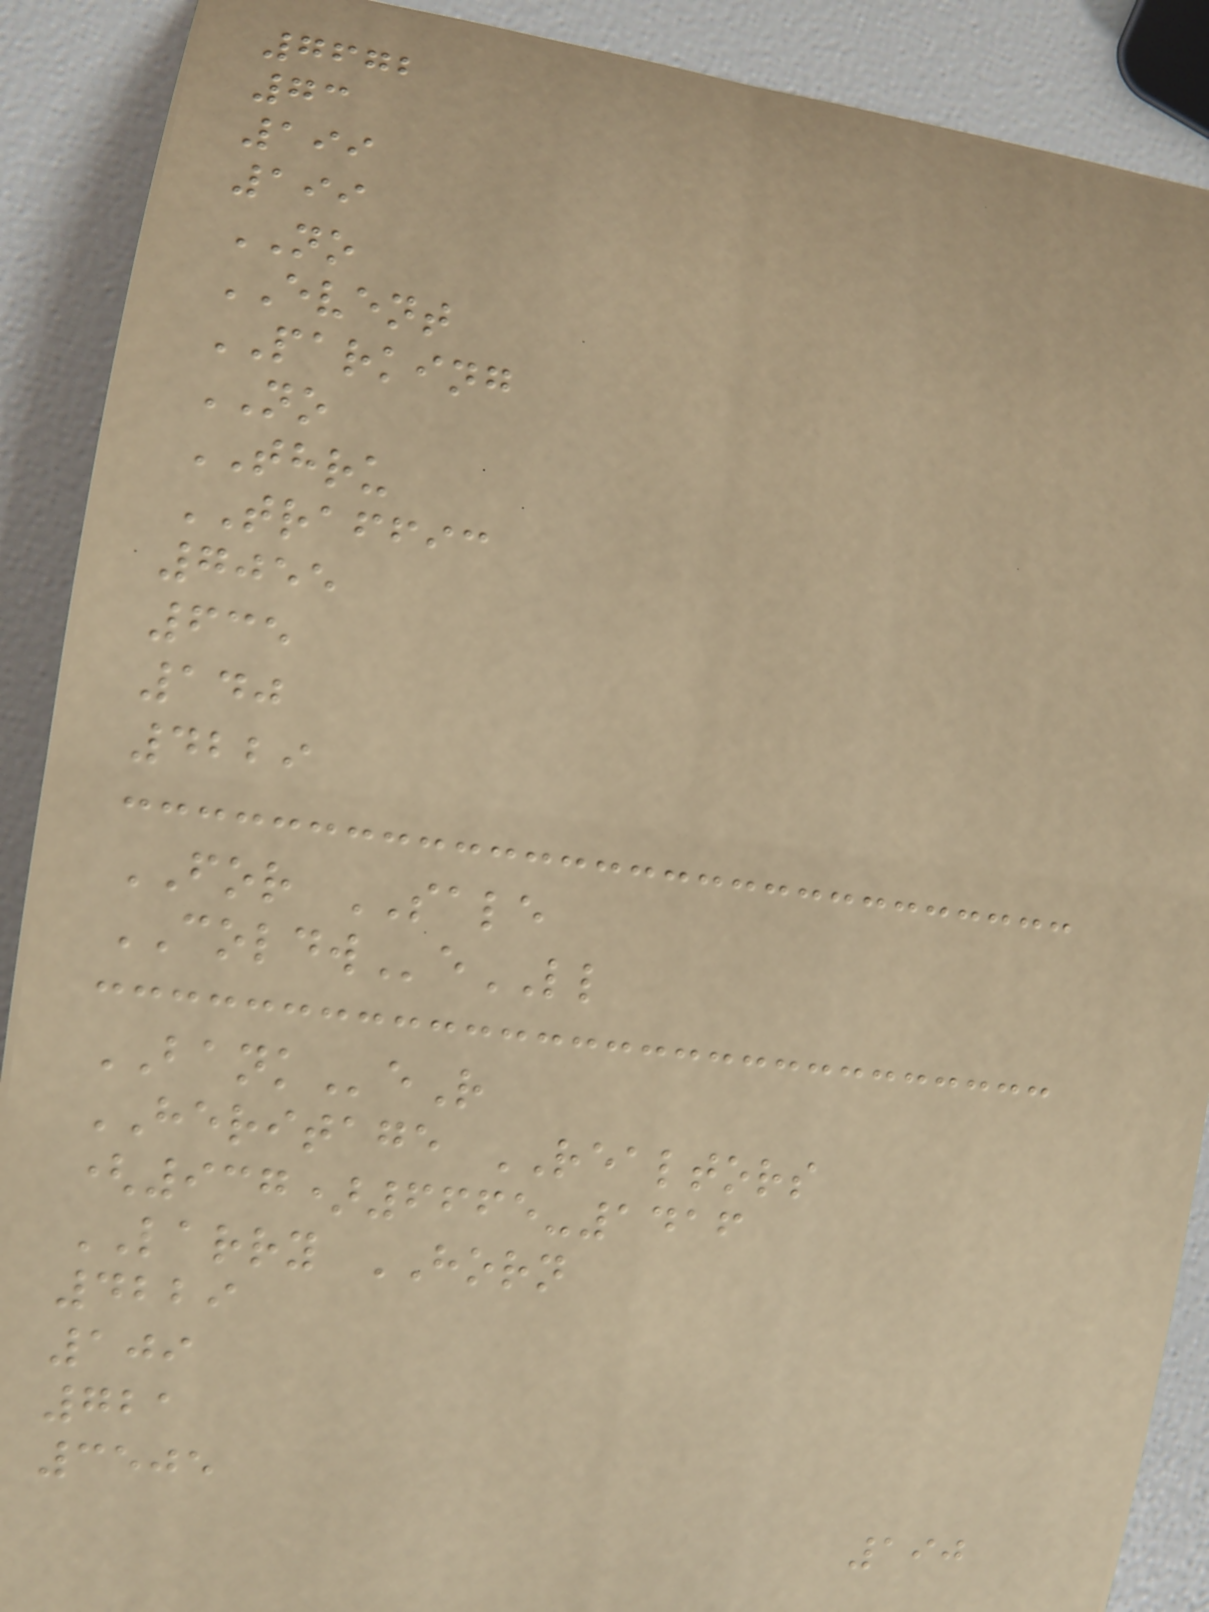7672
73
199
199
NO
EVENT
PARKING
NO
THRU
TRAFFIC
7055
635
140
4229
FOR SALE
COLDWeLL
BANKeR
HERITAGE REALTORS
(937)6665-1416
LARRY HORN
4229
109
721
3505
190
